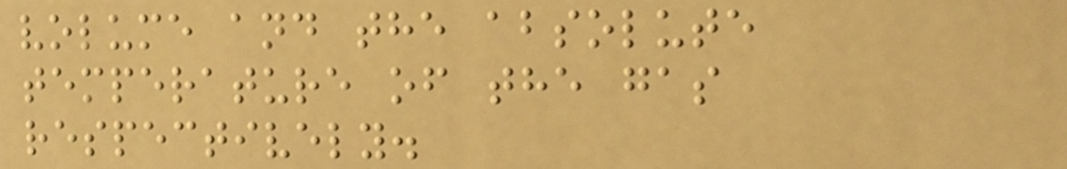volume and the absolute
temperature of the gas
respectively.
